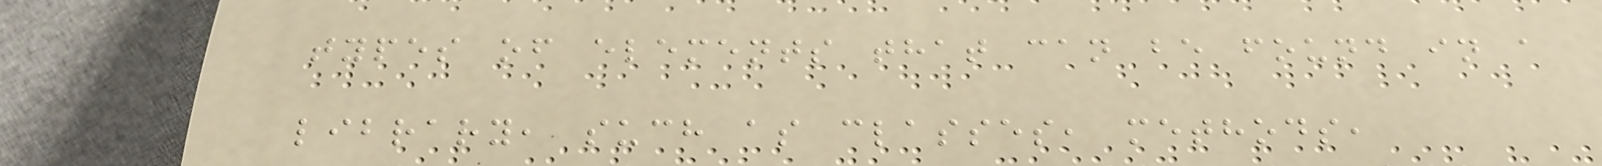types of elements that can be found in a
library, such as classes, methods,
